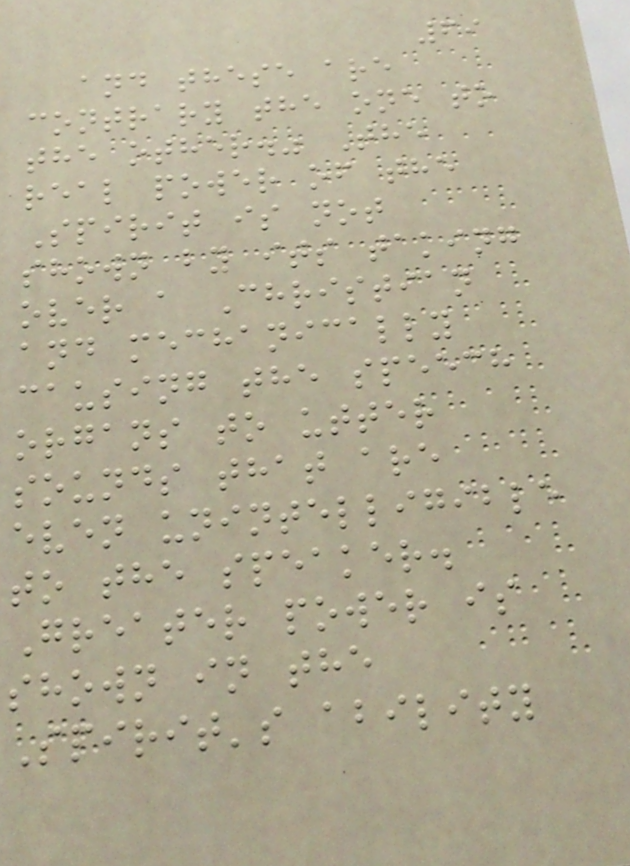69
and these are
contrary the one to
the other." The
real power of the
Spirit is not
shown by its taking
over a Christian
and mechanically
causing the speech
organs to utter
sounds that are
even unintelligible
to the speaker.
Greater power is
shown in the
Spirit's ability
